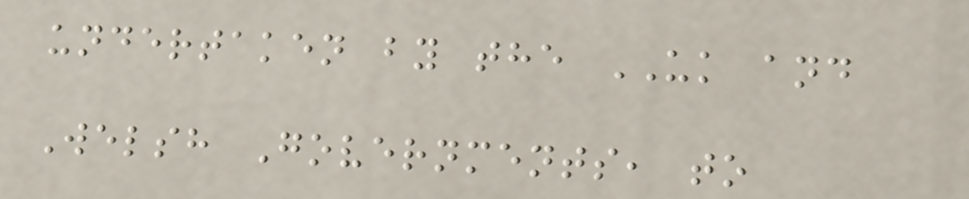undertaken by the UK and
Welsh Governments, to
